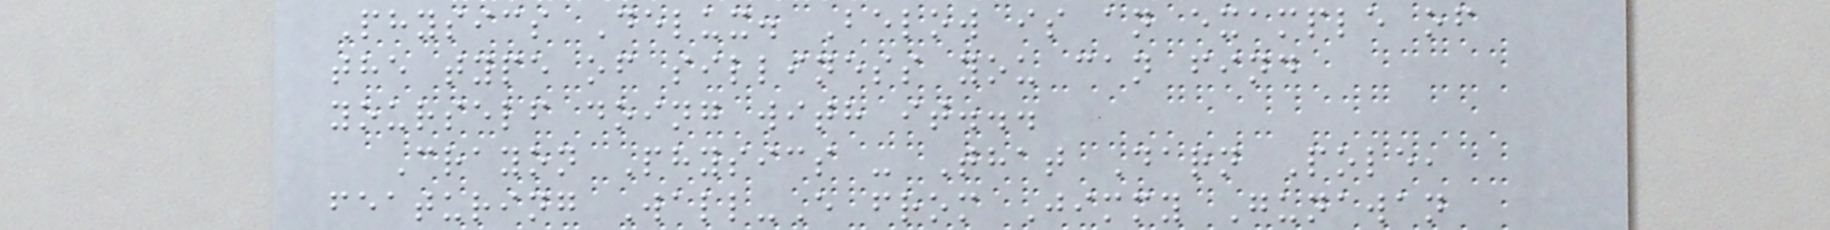Physics Delux. Below is an example of
the type of silliness you can find
yourself doing with it...
Crayon Physics - That Darn Pole,
featuring Wall-E from Jimmy Gunawan
